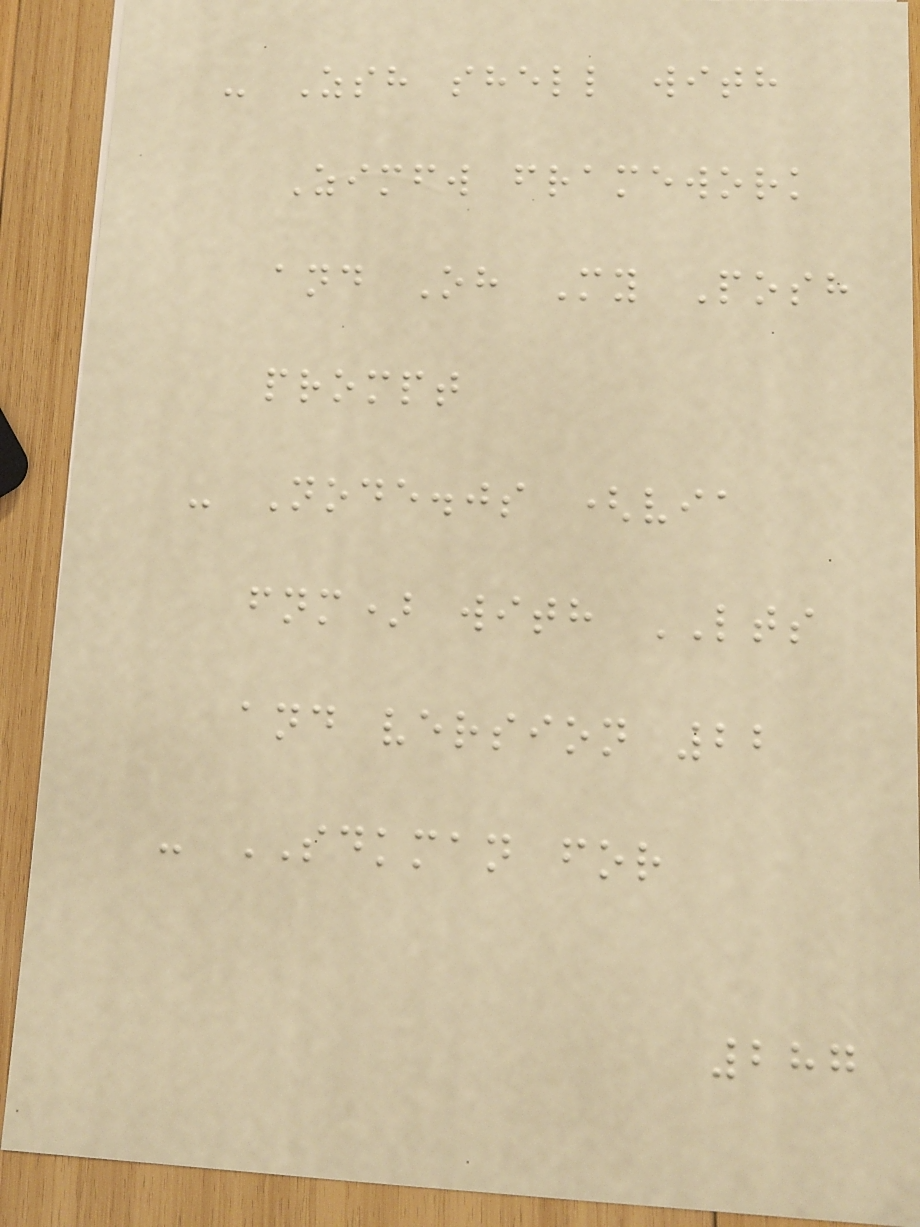- Zsh shell with
Zimfw framework
and Oh My Posh
prompt
- Node.js (via
fnm) with LTS
and version 22
- SDKMAN for
287
